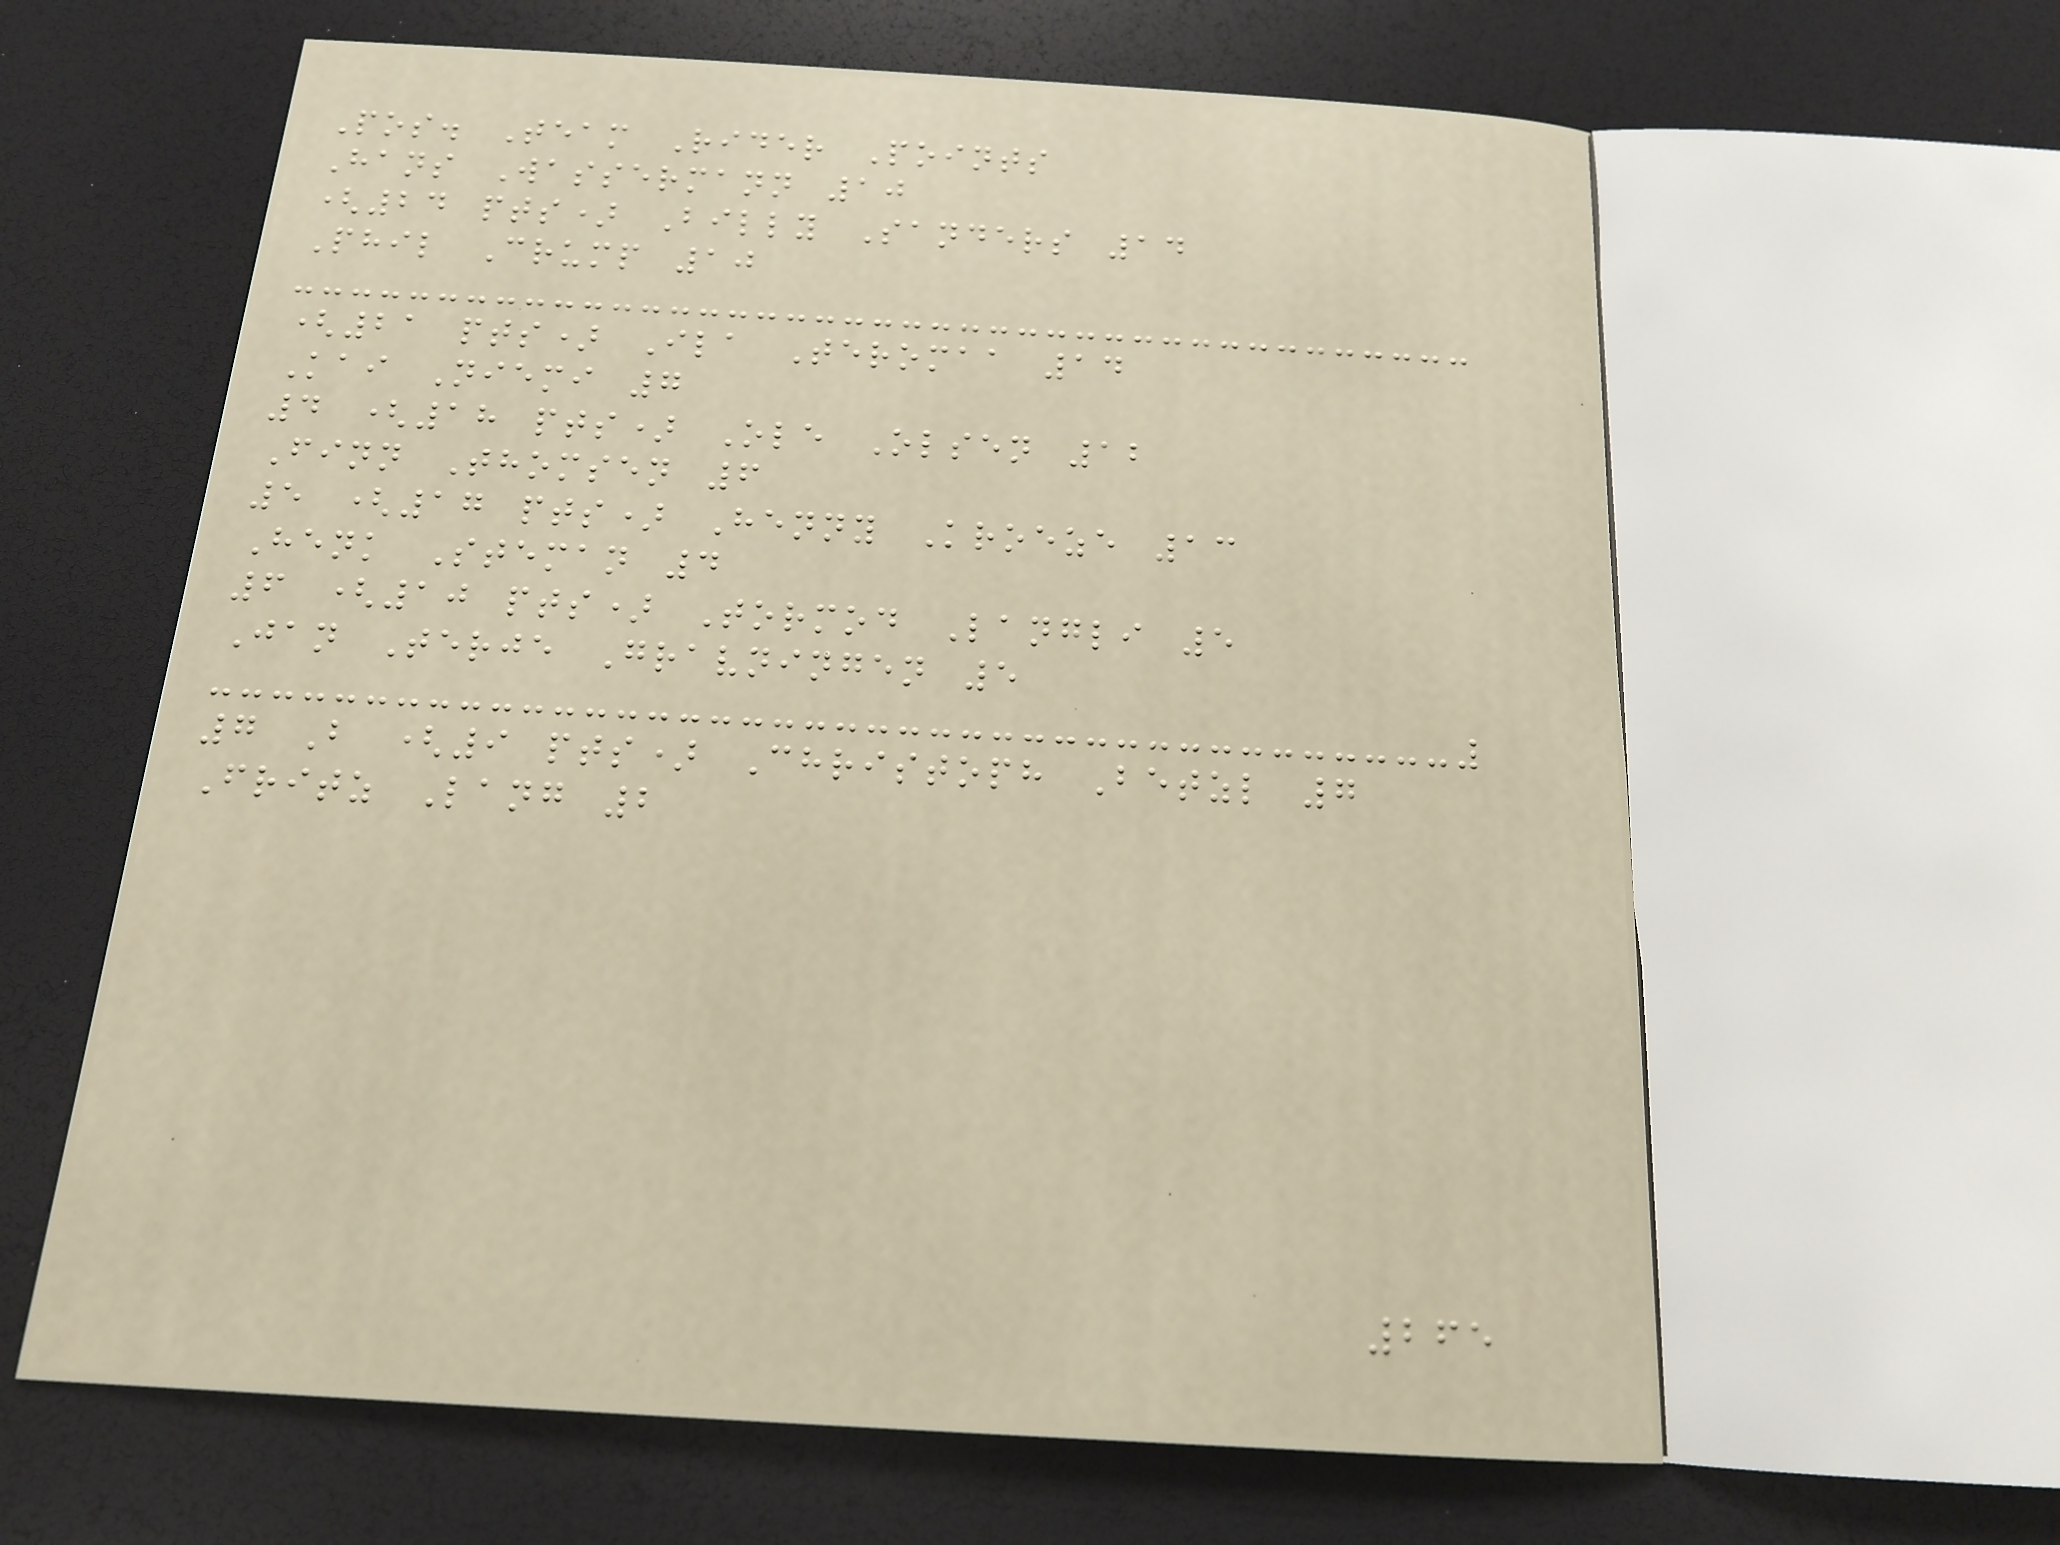Pos. Team Rider Points
Hans Wassermann 10
(24 pts) Billy Sanders 14
Phil Crump 10
(21 pts) Ila Teromaa 14
Kai Niemi 7
4 (18 pts) Ole Olsen 12
Finn Thomsen 6
5 (17 pts) Henny Kroeze 13
Henk Steman 4
6 (10 pts) Tormod Langli 5
Jan Terje Gravningen 5
7 B (9 pts) Christoph Betzl 7
Fritz Lang 2
265
